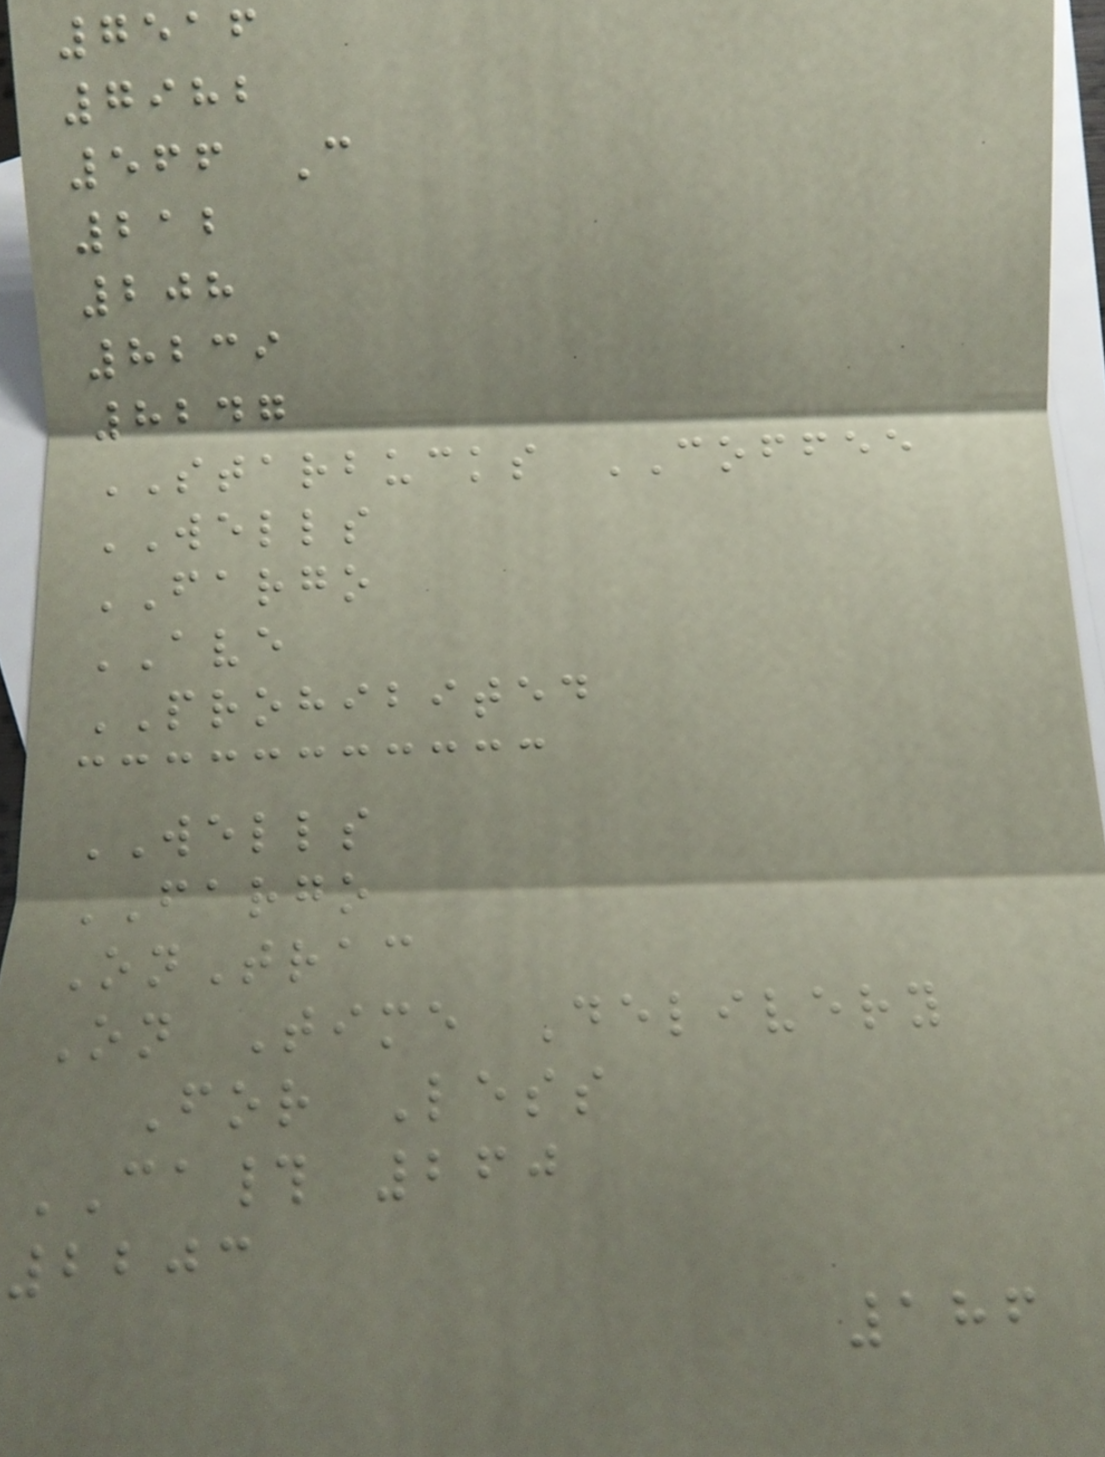7516
7982
566 C
212
208
8239
8247
STARBUCKS COFFEE
WELLS
FARGO
AVE
PROHIBITED
WELLS
FARGO
OnTrac
On Time Delivery
For Less
CA# 260
2203
186
